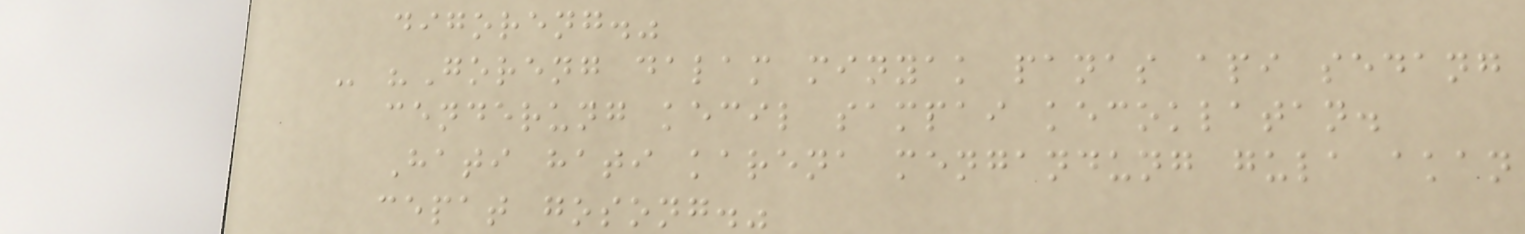digoreng."
- "Goreng dalam minyak panas api sedang
cenderung kecil sampai kecoklatan.
Hati hati karena mengandung gula akan
cepat gosong."
